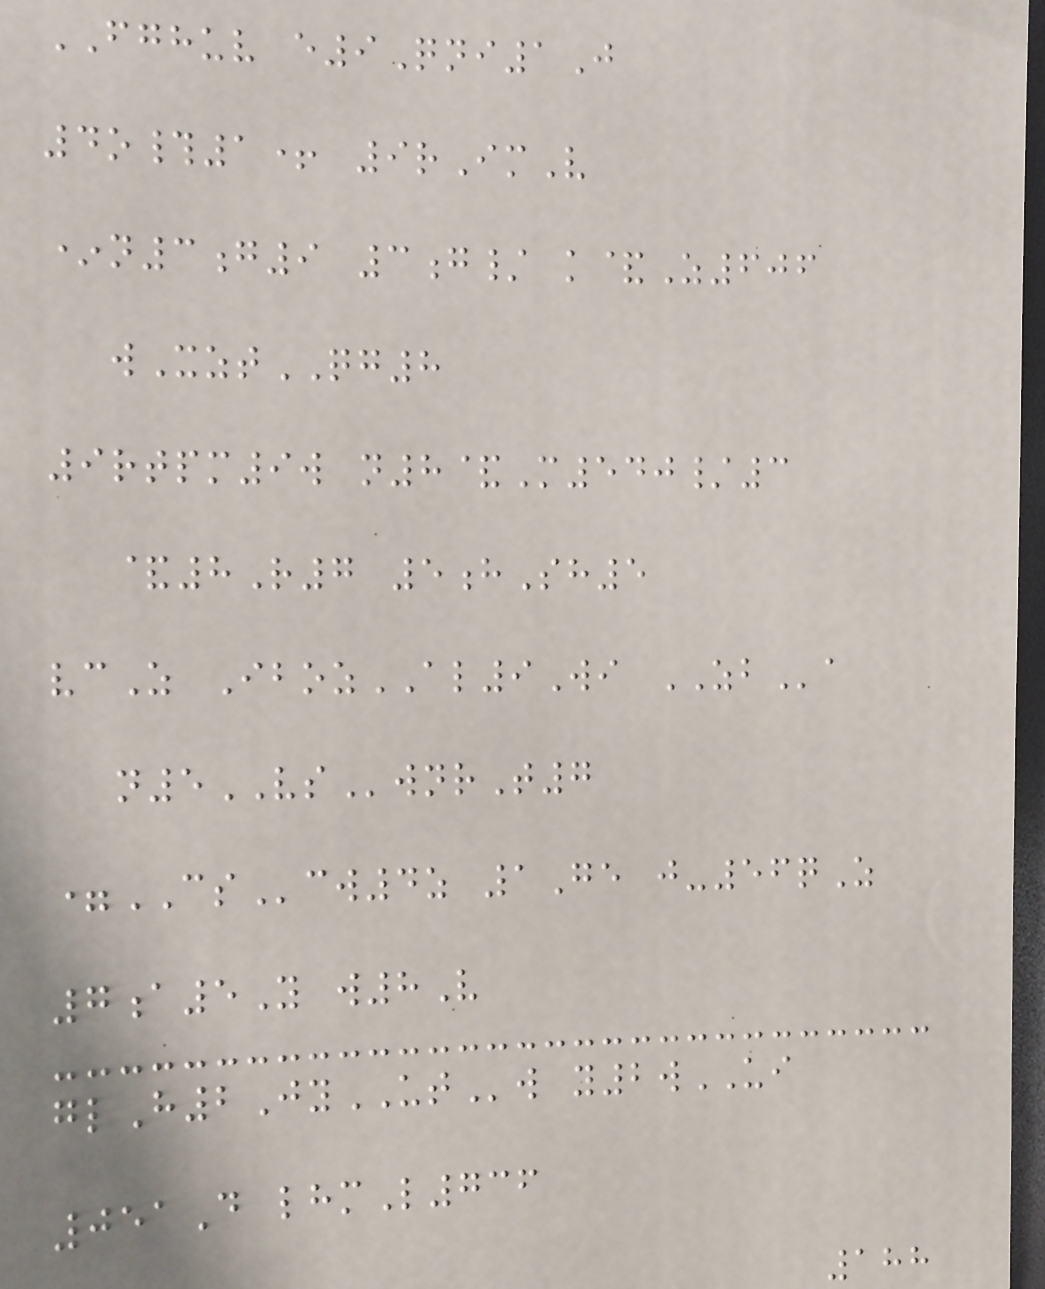FGHUV e9Qni1J
4o#1+ 9rImV
*n3g9 3g/ k&Z606
wXztQG8
9rtpm9w n8&M540/3
&8R7 5hSh5
vcZ IbozAL9Wi ZBa
n5VSwnrT7
=CScw4z 1Ge j-56qZ
7a5Y w8V
glH2JyUTw y2wUI
051D lhmL736
188
